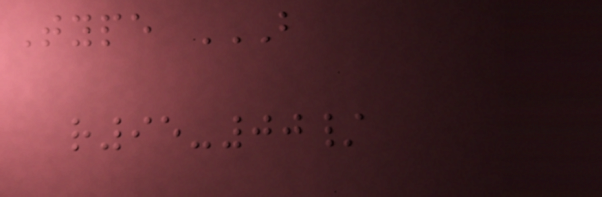Type B
R95-00/
